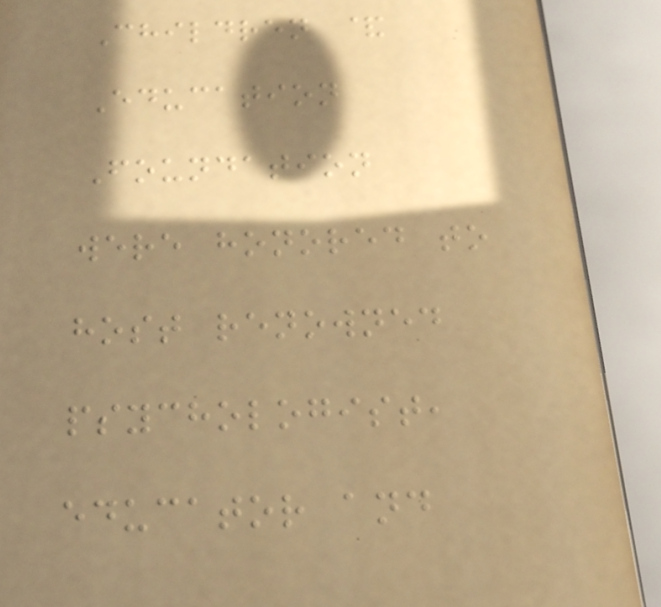Children &
Education
Foundation
were honored to
host renowned
psychologist,
educator and
